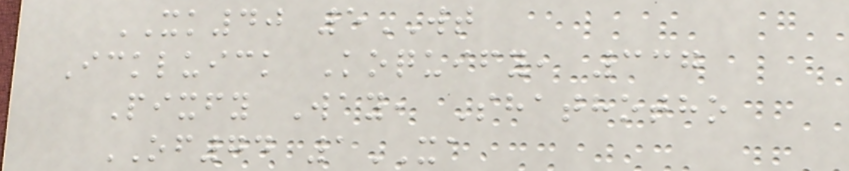XK40 5WT
Ickluick Koquify, 337
Pixfy Way, Shathotho
OF74 1XA
